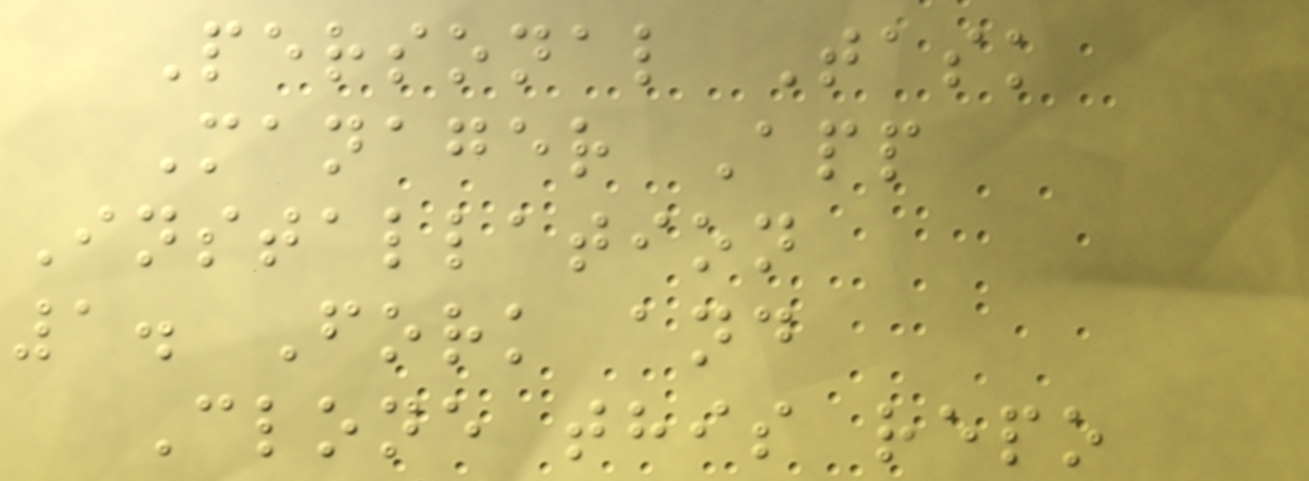Personal Task
Manager App
Installation
1. Fork and
Clone this repo
